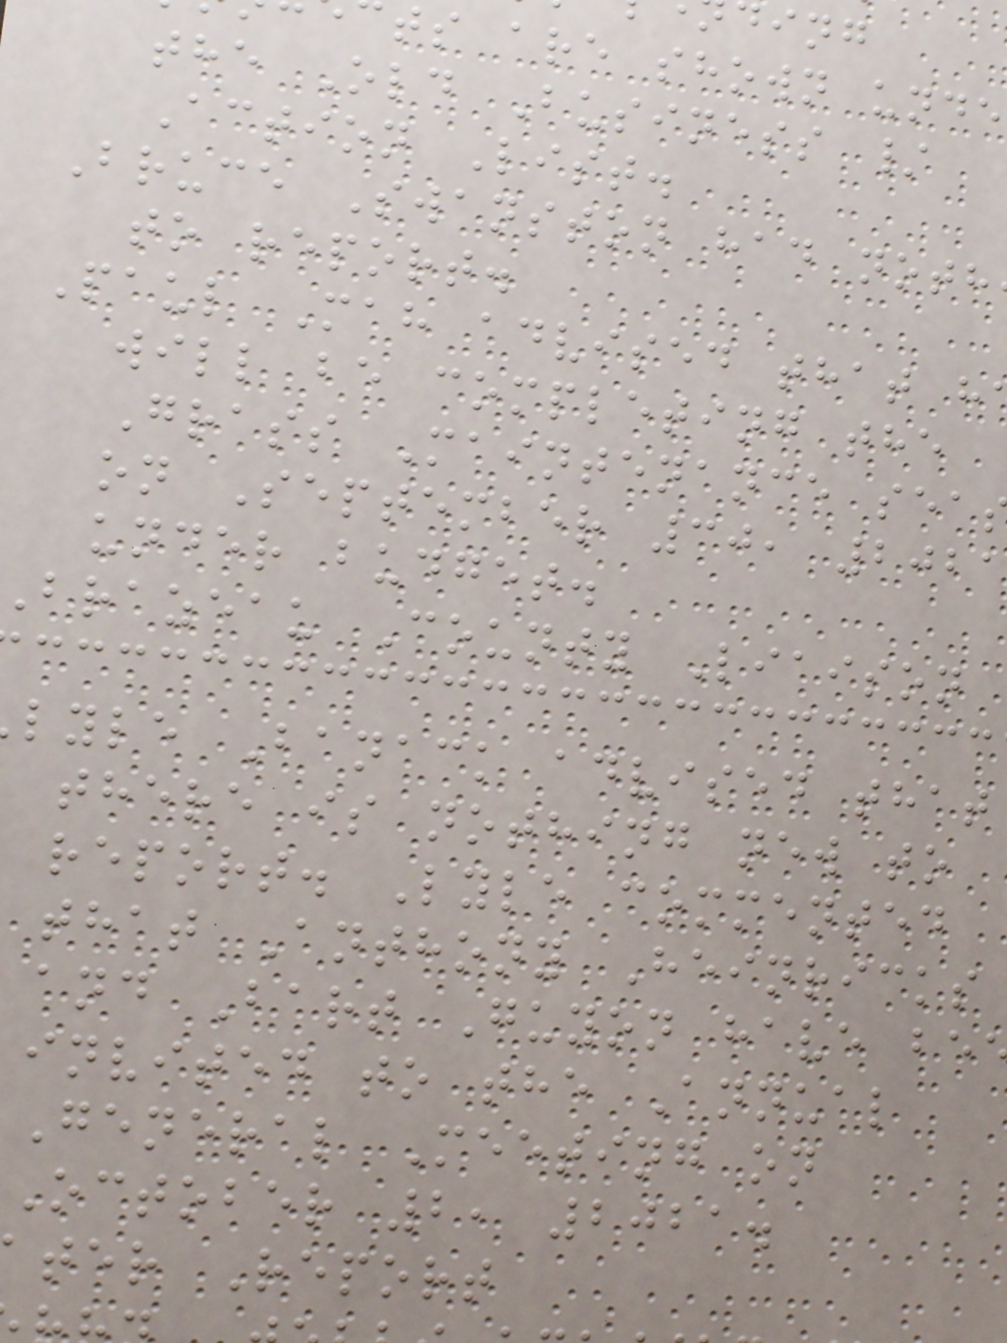ts are shown unde
the Old Business /
Action List.
Bruce Swanston had noth
to report.
Paul Mah advised that h
will be completing the
Grass Maintenance sea
on September 30, 2021
under budget.
brazeau County Liaison
lyle Banack advised that
there is nothing new to
report. Lyle commented
that Anthony Heinricks
and Bart Guyon have be
invited to the Annual
General Meeting on
October 2, 2021.
ter Report
